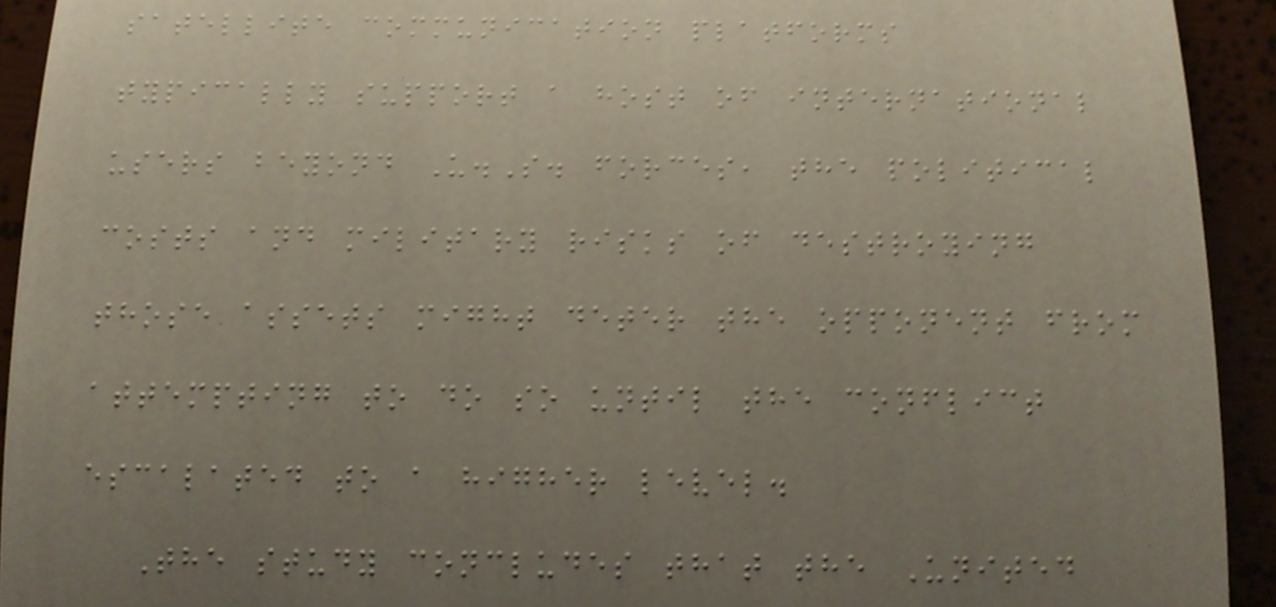satellite communication platforms
typically support a host of international
users beyond U.S. forces, the political
costs and military risks of destroying
those assets might deter the opponent from
attempting to do so until the conflict
escalated to a higher level.
The study concludes that the United
